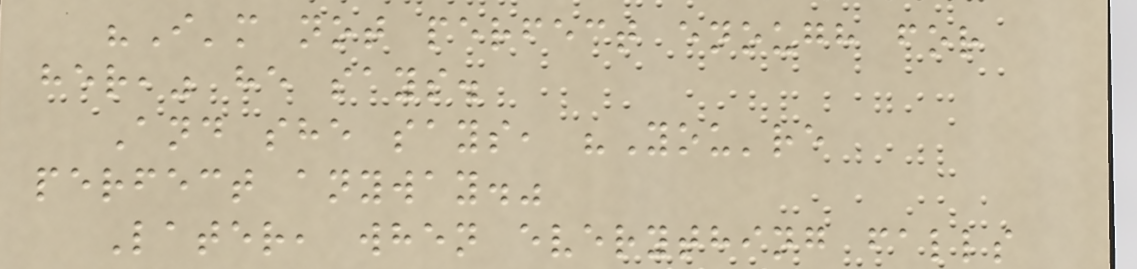"I'm not perfect enough for
her," he says.
And she says, "You're
perfect anyway."
Later, when everything falls
